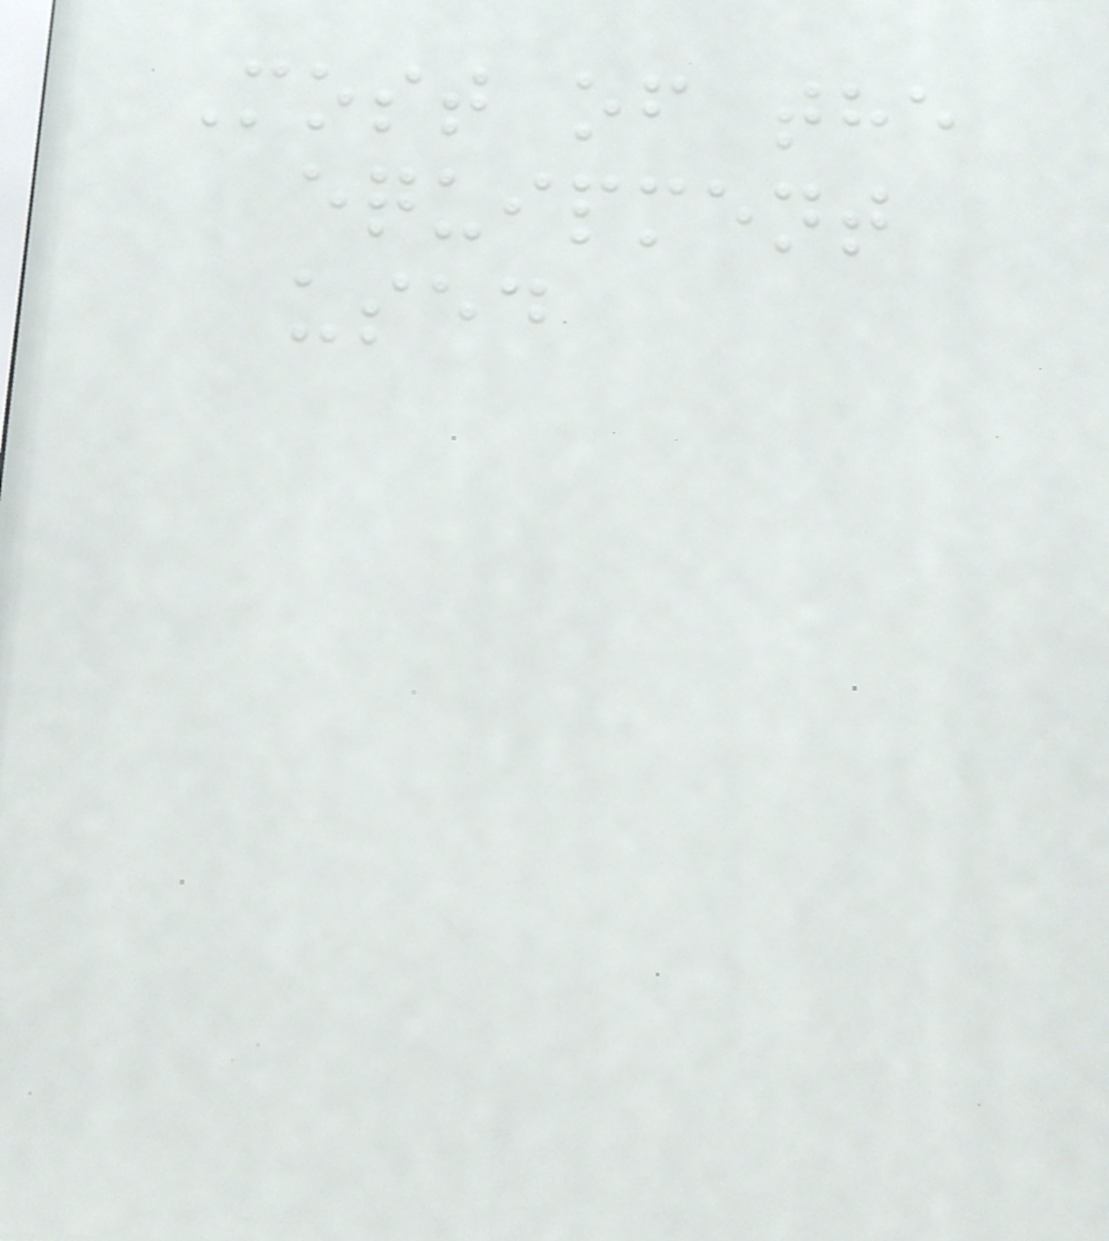Most of the
equipment
used
